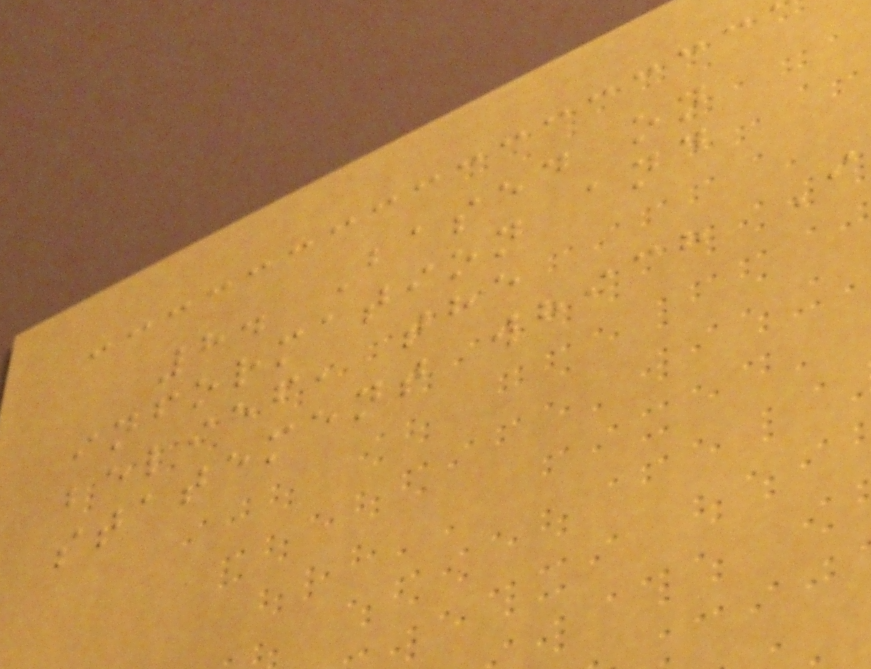8. Based on
information and
belief, the
statement which I
